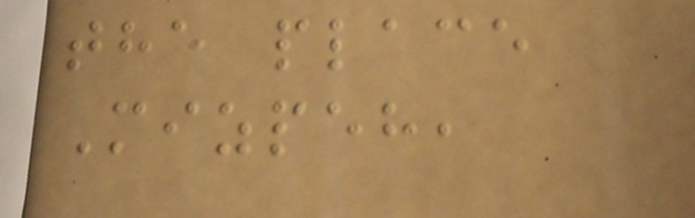the place
Mizpeh,
